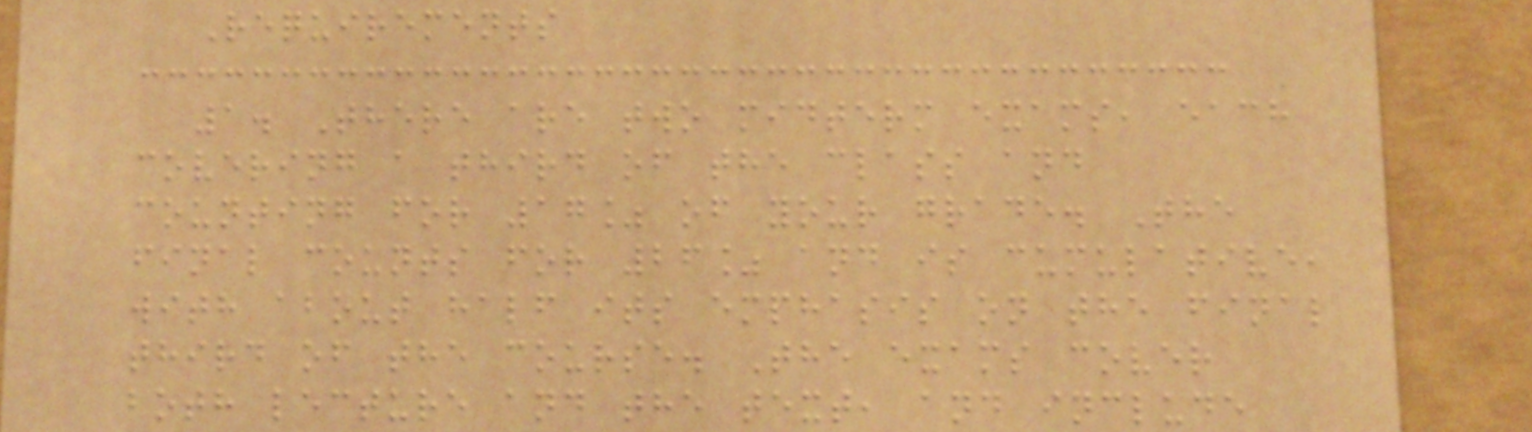Requirements
1. There are two midterm exams, each
covering a third of the class and
counting for 17% of your grade. The
final counts for 26% and is cumulative,
with about half its emphasis on the final
third of the course. The exams cover
both lecture and the text, and include
